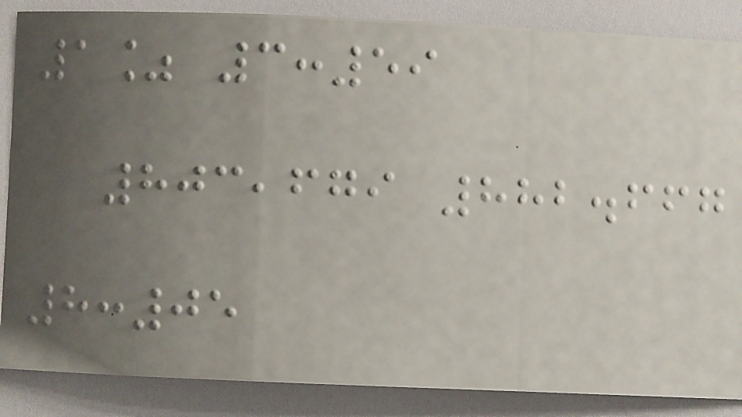1% 3:59
803,679 882.667
8:05
